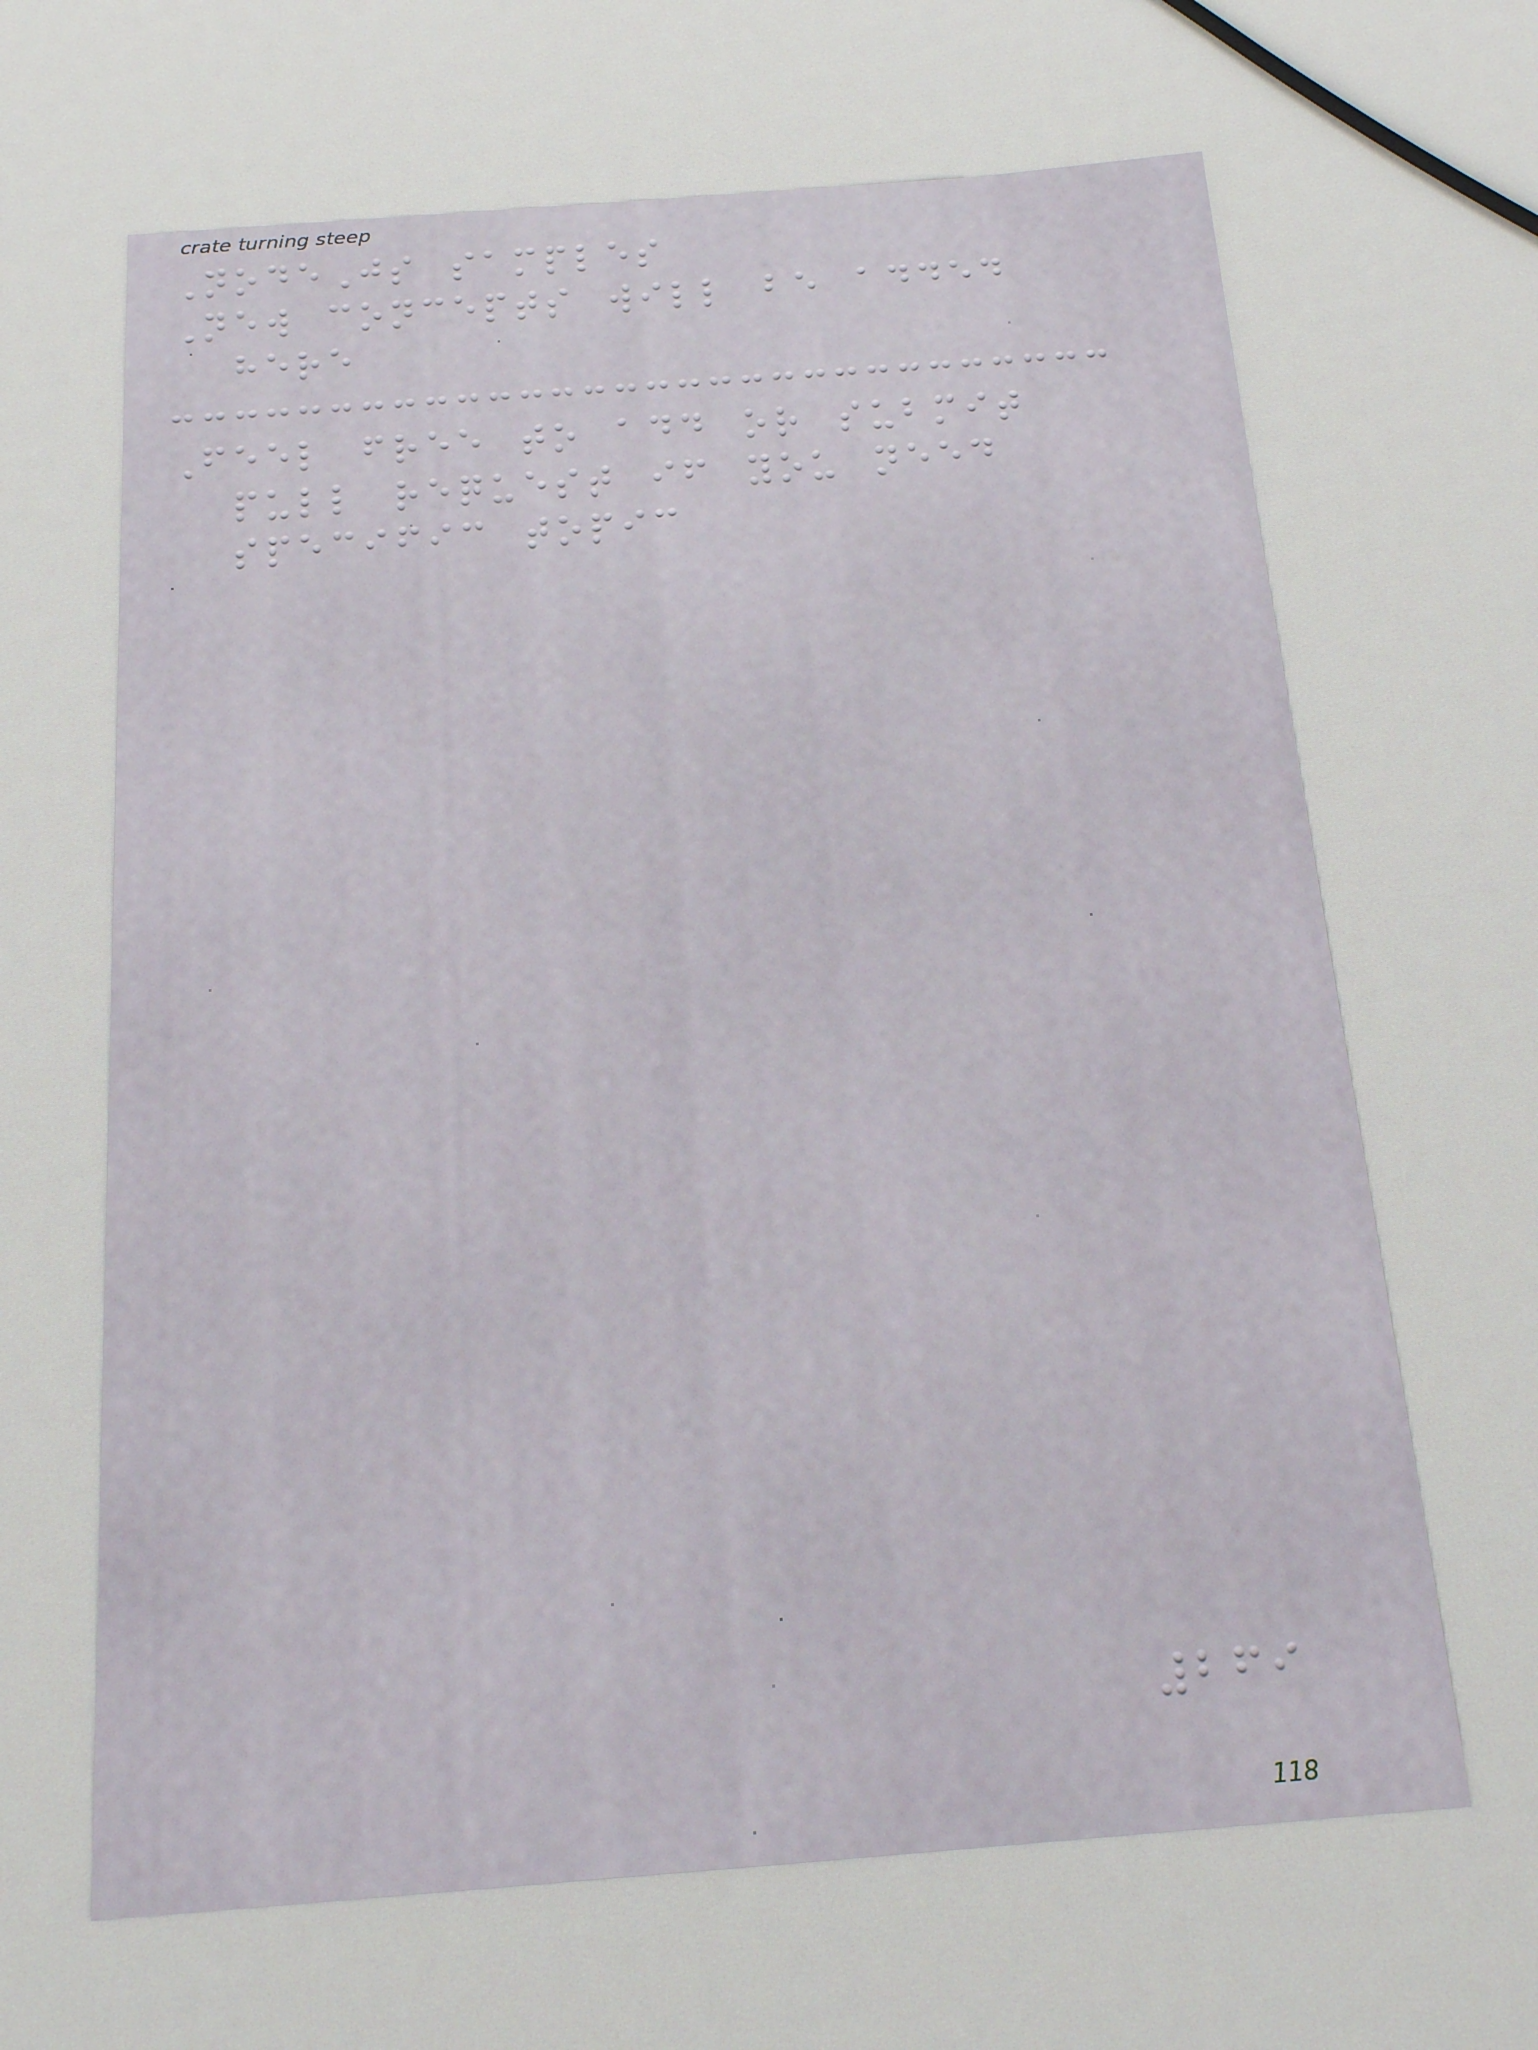NodeJs samples
New concepts will be added
here
Feel free to add or submit
pull request if you need
specific topic
269
